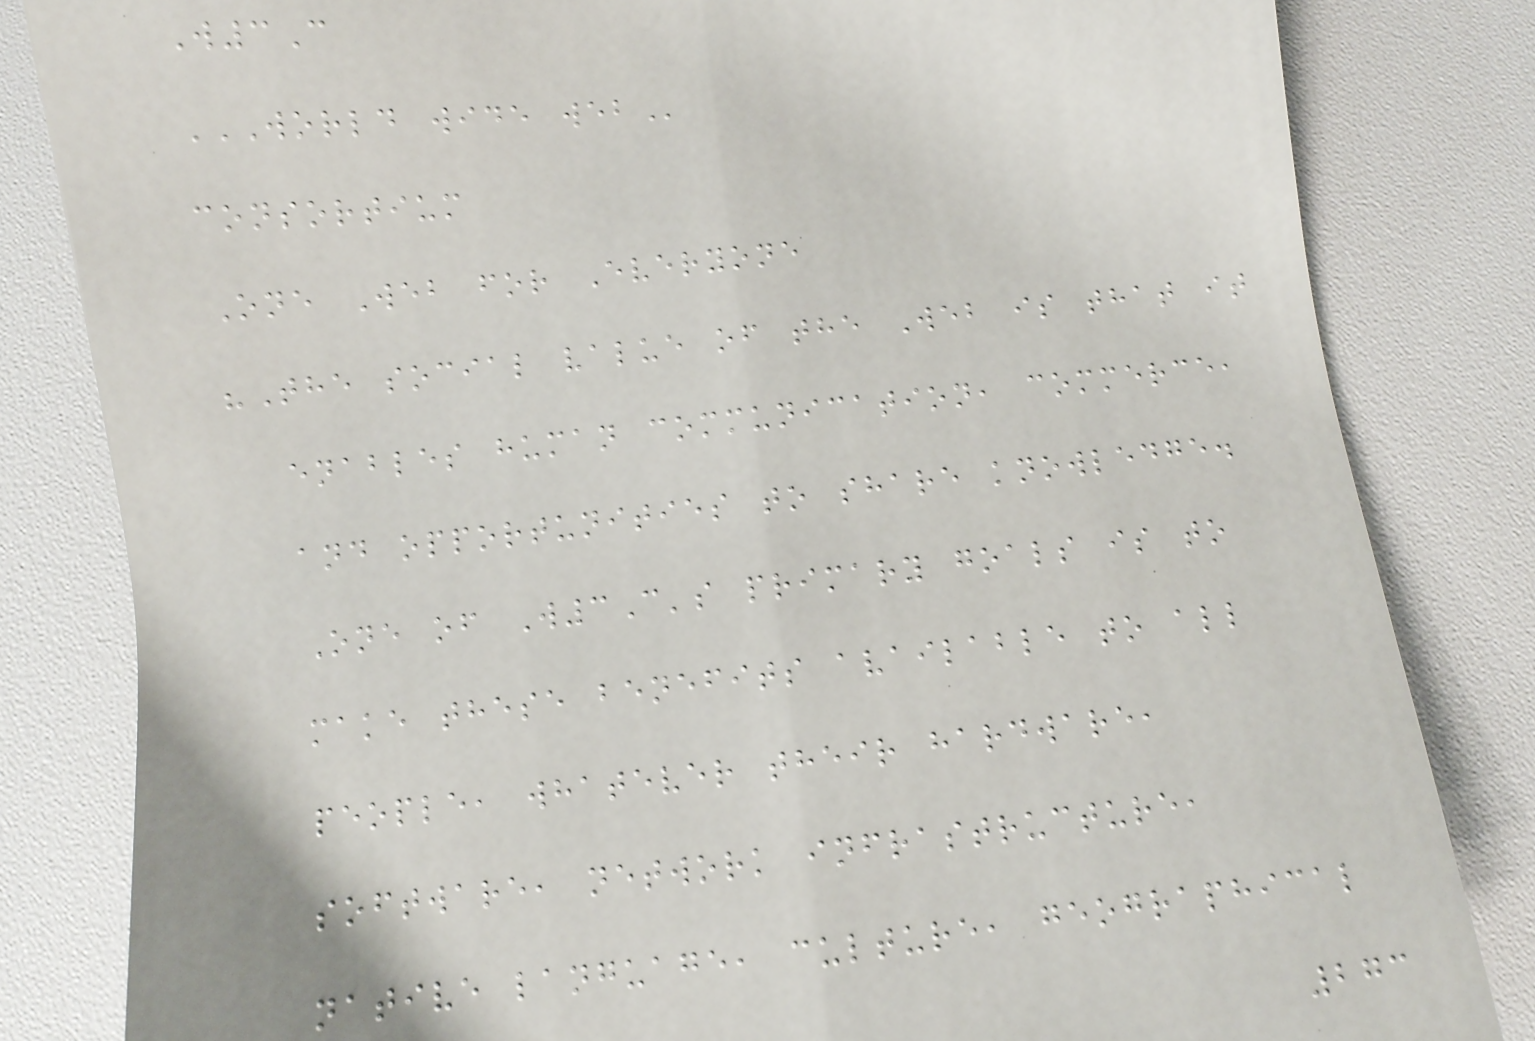W3C
WORLD WIDE WEB
consortium
One Web for Everyone
"The social value of the Web is that it
enables human communication, commerce,
and opportunities to share knowledge.
One of W3C's primary goals is to
make these benefits available to all
people, whatever their hardware,
software, network infrastructure,
native language, culture, geographical
273
